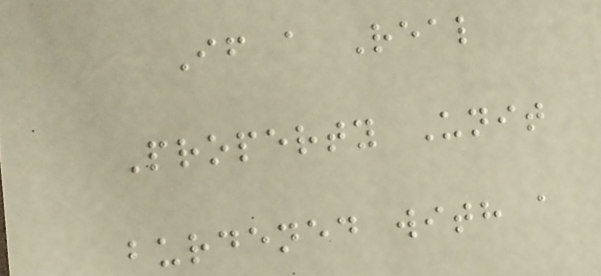If a Real
Property Unit
burdened with a
